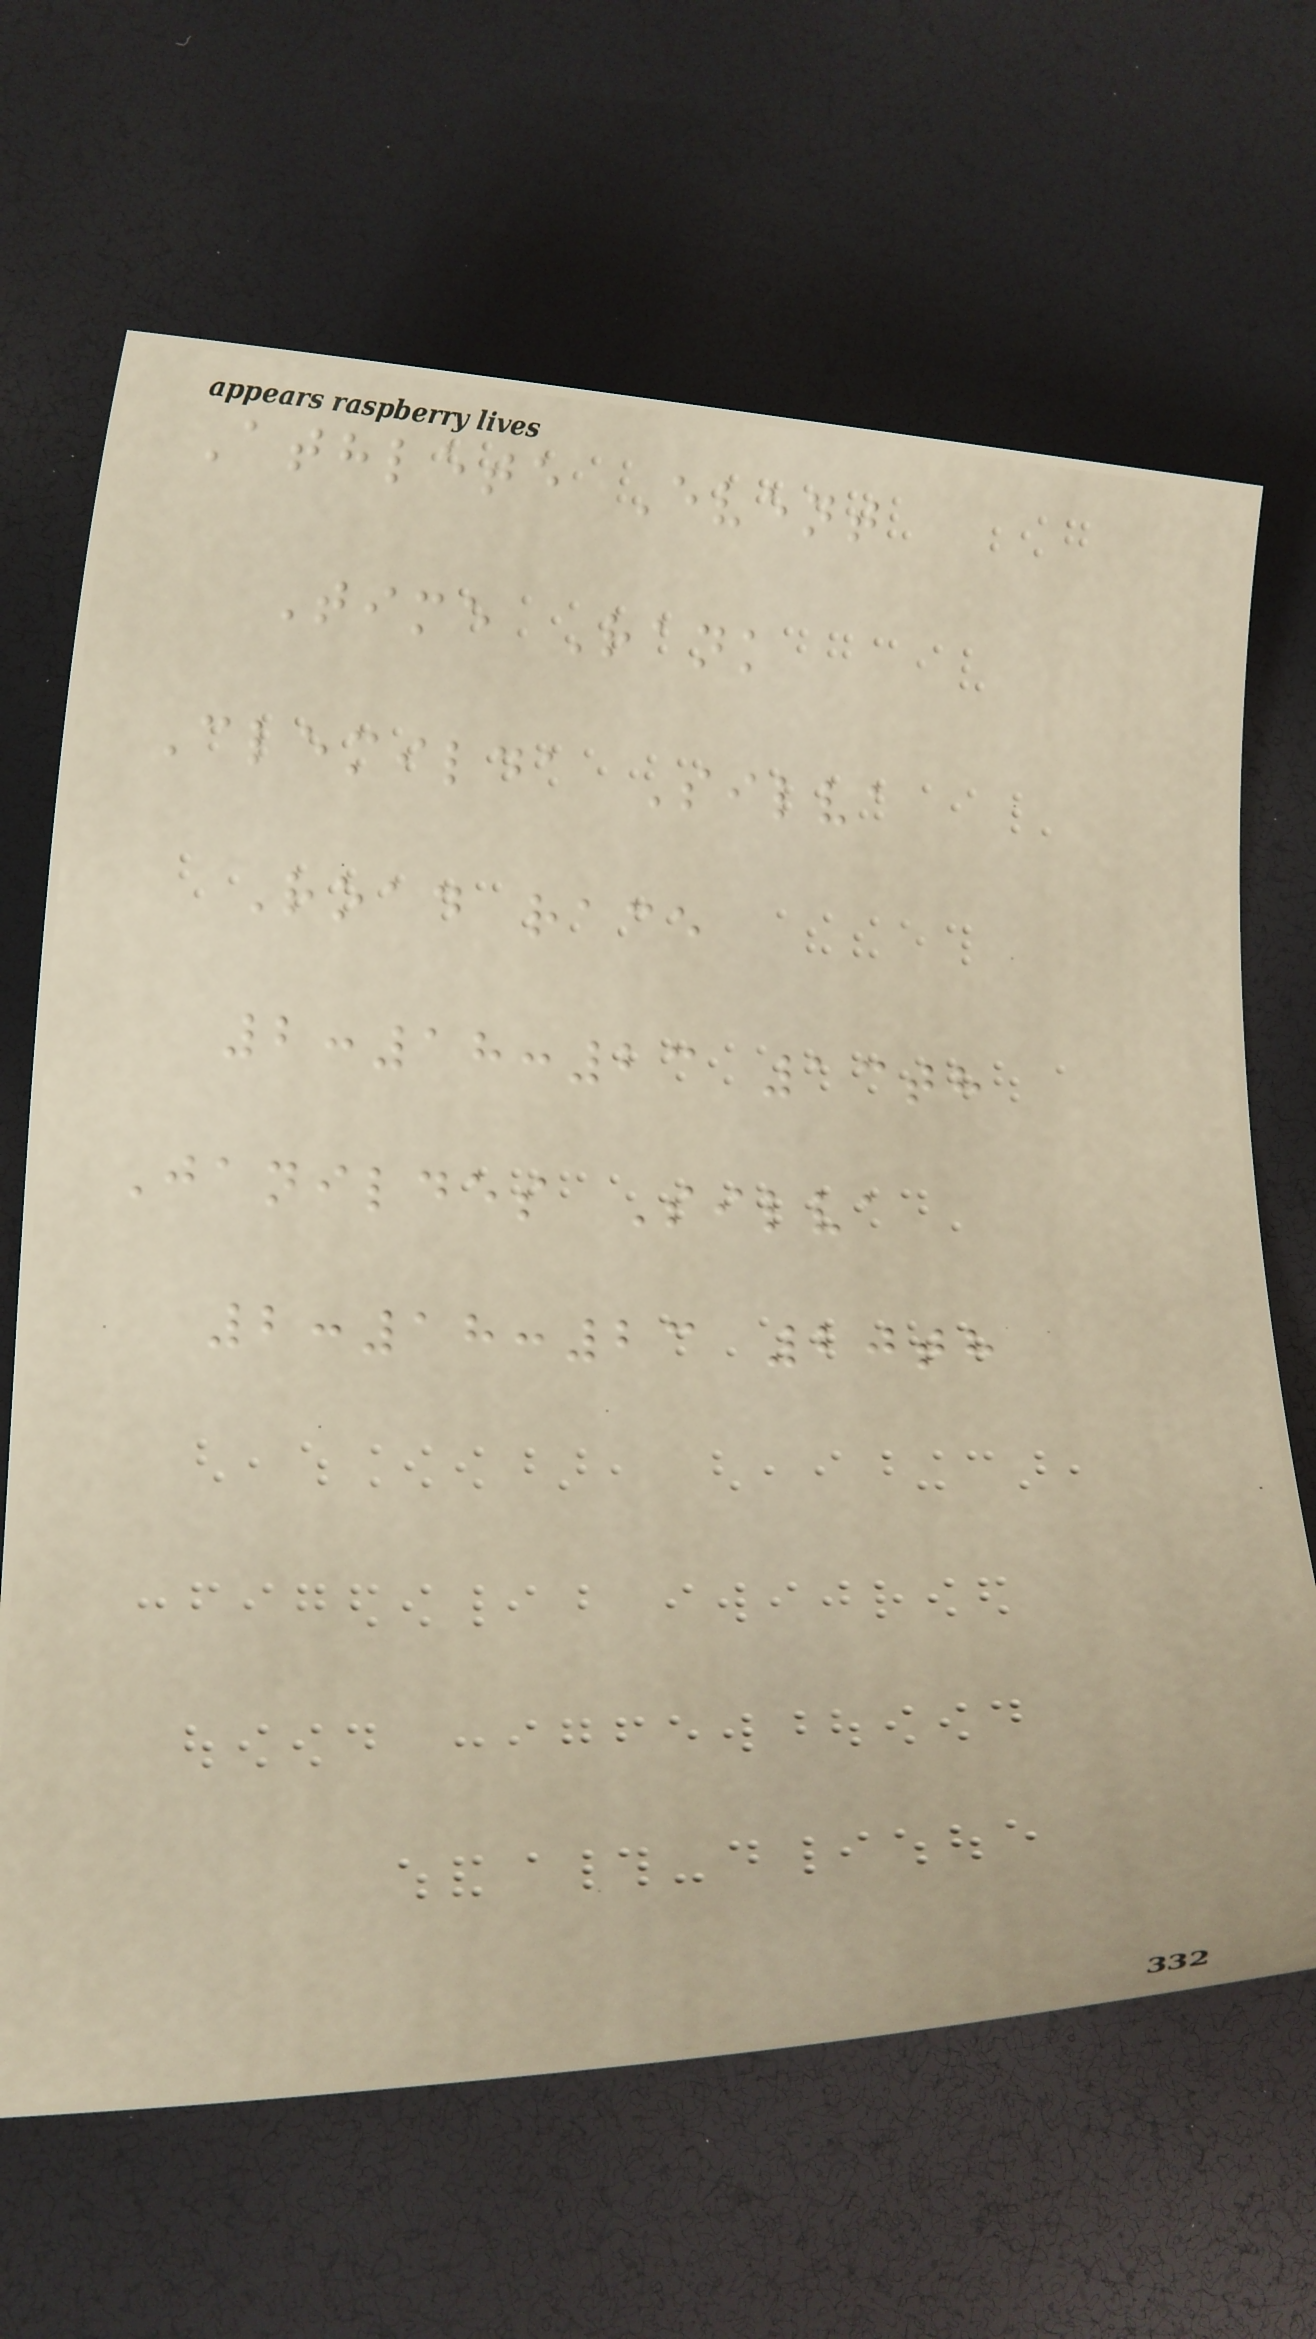Athlete Event
Time Rank
Clemilda Silva
Road race
2:18:23 13th
Janildes Silva
2:18:23 20th
